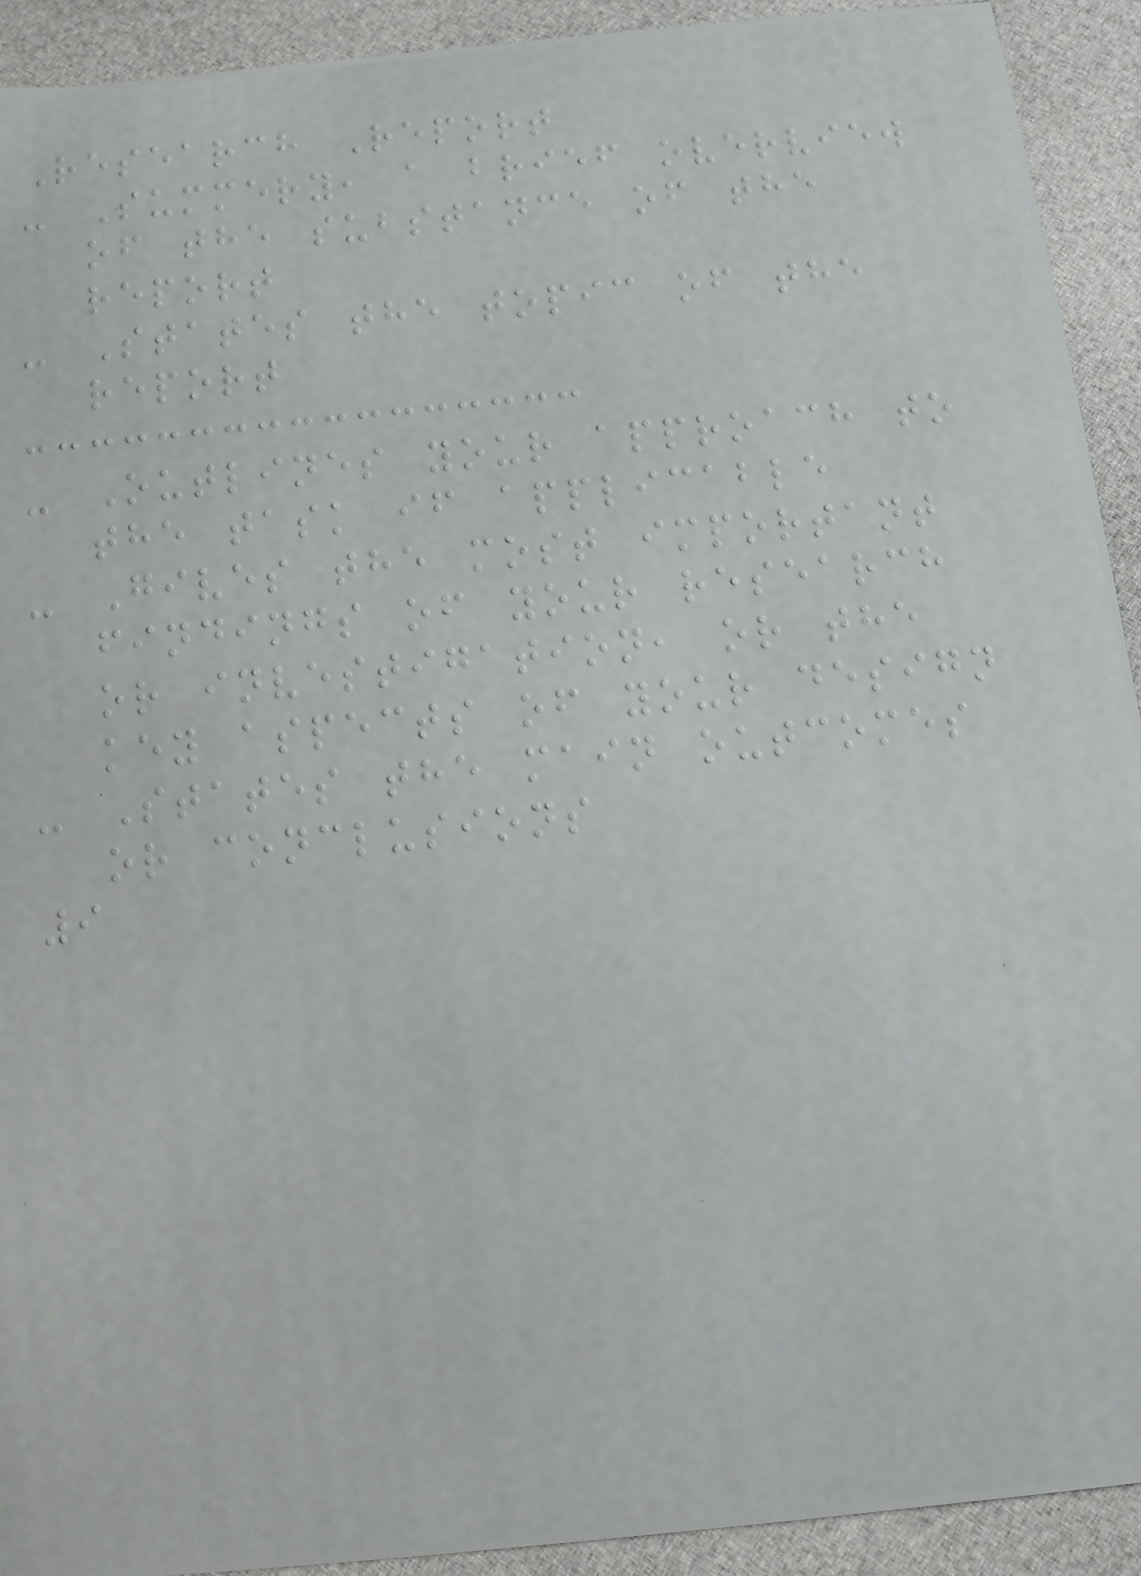Research Report
- Summery, a brief overview
of the substance of the
report
- States the topic of the
report
- Outlines your approach to
the task if applicable
- Gives the most important
findings of your research
or investigation, or the
key aspects of your design
- States the main outcomes
or conclusions
9
